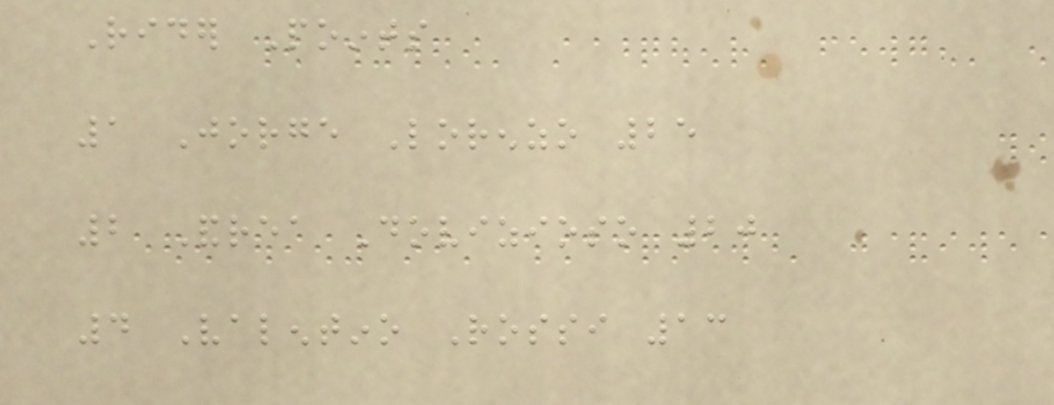Rider Points
1 Jorge Lorenzo 25
2 Andrea Dovizioso 20
4 Valentino Rossi 13
